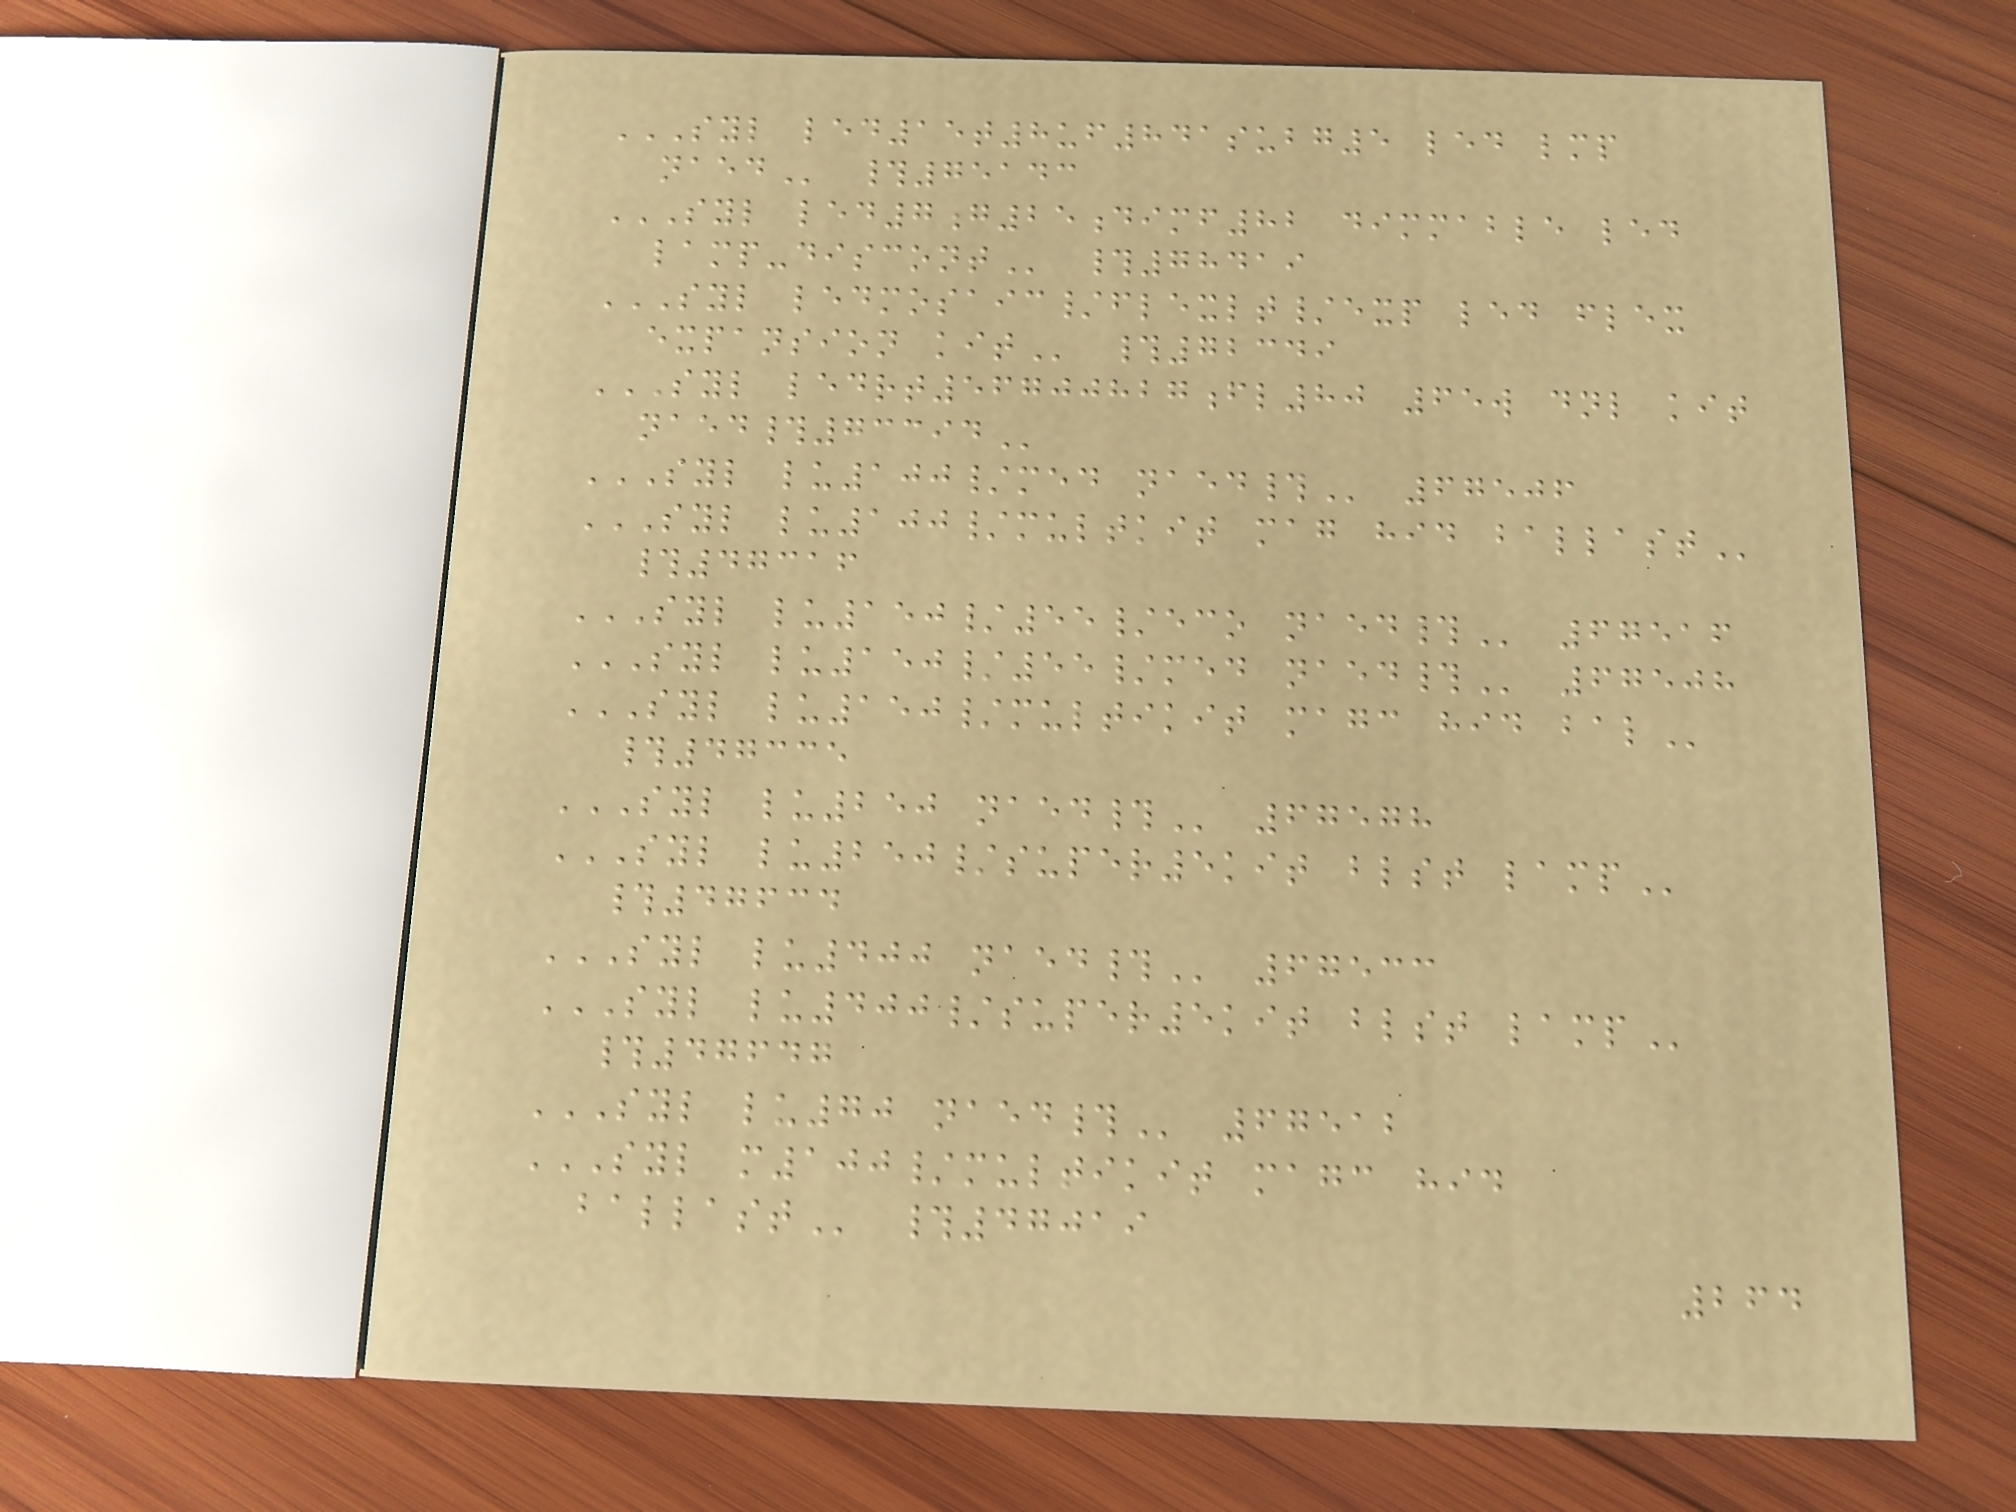SYL LED15T8UF841SUBG5 LED LMP
NAED #75143
SYL LED7G25DIMF82 DIMMABLE LED
LAMP-DISCONT #78419
SYL LEDMOSAIC/FLEXLT/EXP LED FLEX
EXPANSION KIT #72349
SYL LEDRT56700827FL80 65W DNL KIT
NAED#73394
SYL LU100/MED NAED# 67506
SYL LU100/MULTKIT MAG HID BALLAST
#47316
SYL LU150/55/ECO NAED# 67516
SYL LU150/55/MED NAED# 67508
SYL LU150/MULTIKIT MAGC HID BAL
#47335
SYL LU250 NAED# 67578
SYL LU250/SUPER5KIT BLST LAMP
#47634
SYL LU400 NAED# 67533
SYL LU400/SUPER5KIT BLST LAMP
#47647
SYL LU70 NAED# 67512
SYL M100/MULTIKIT MAGC HID
BALLAST #47019
264
